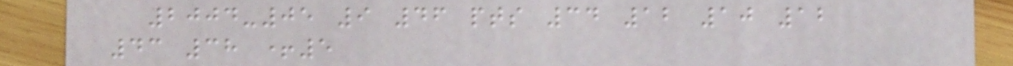2004-05 9 46 pts 34 12 10 12
43 38 +5
